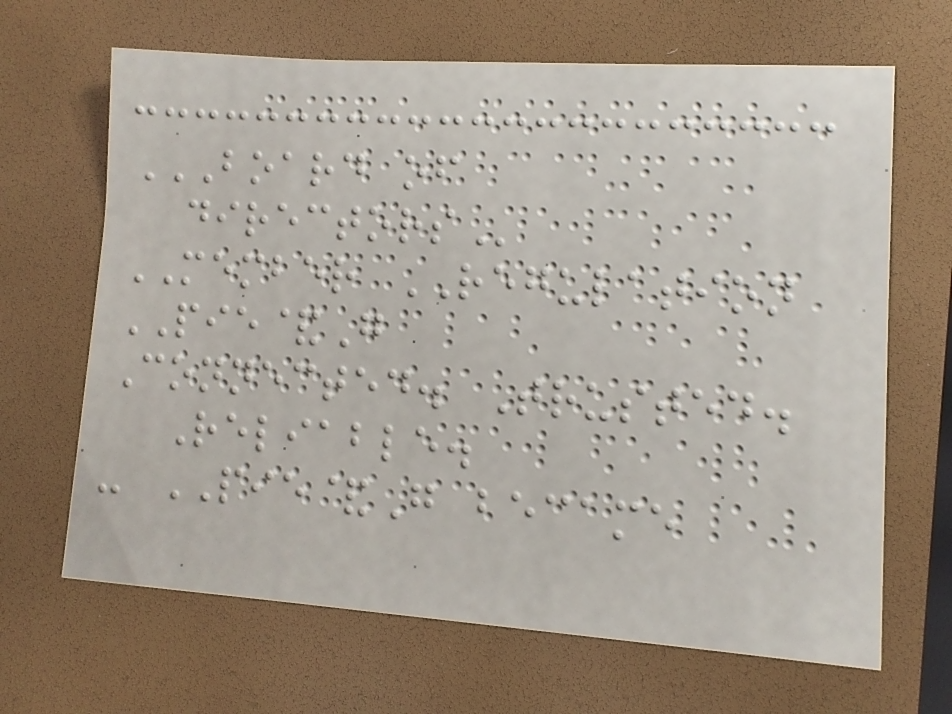BOARD OF
DIRECTORS
MEMBER REGULATION
PIE&G
Connected. Trusted.
Reliable.
- PIE&G became
